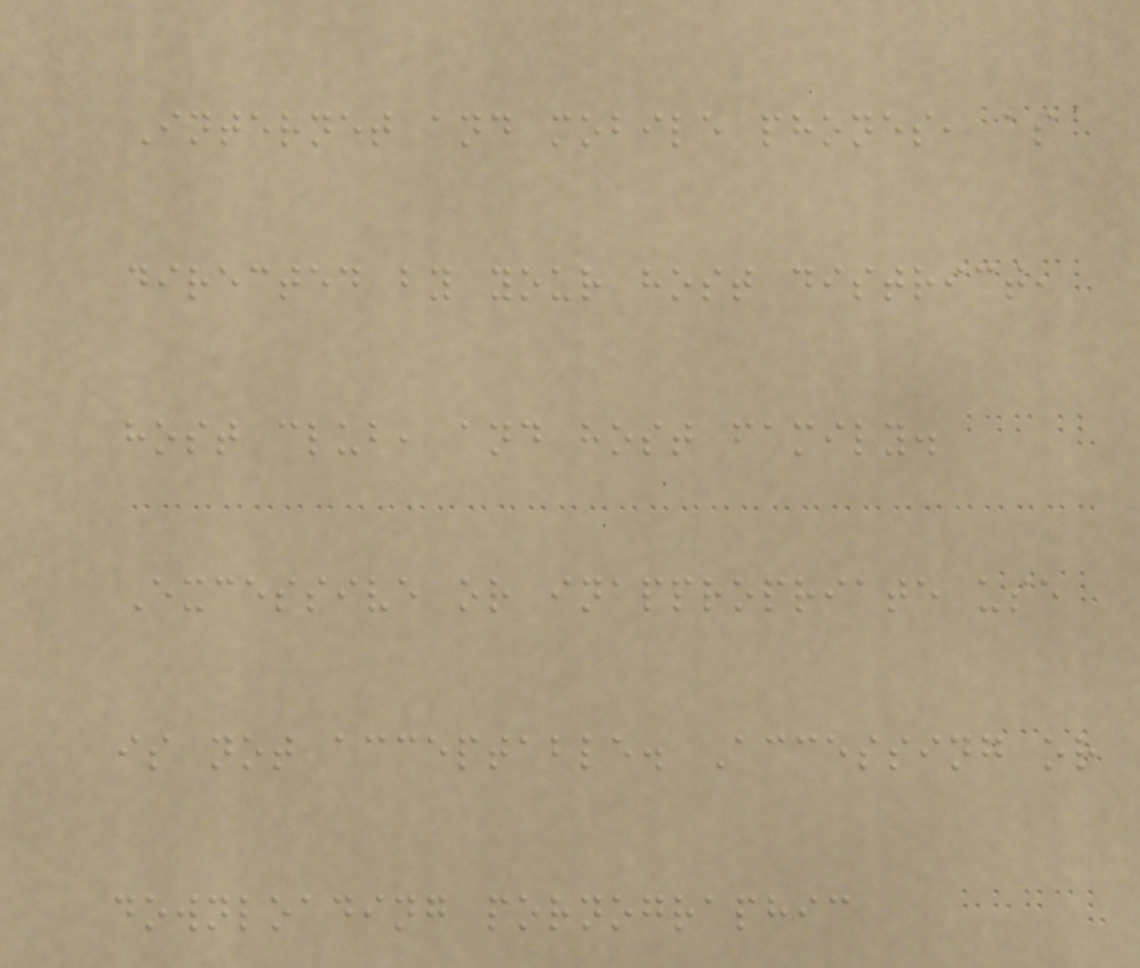Internet and mobile phones, as
directed by your host district,
host club, and host family.
Excessive or inappropriate use
is not acceptable. Accessing or
downloading pornographic
